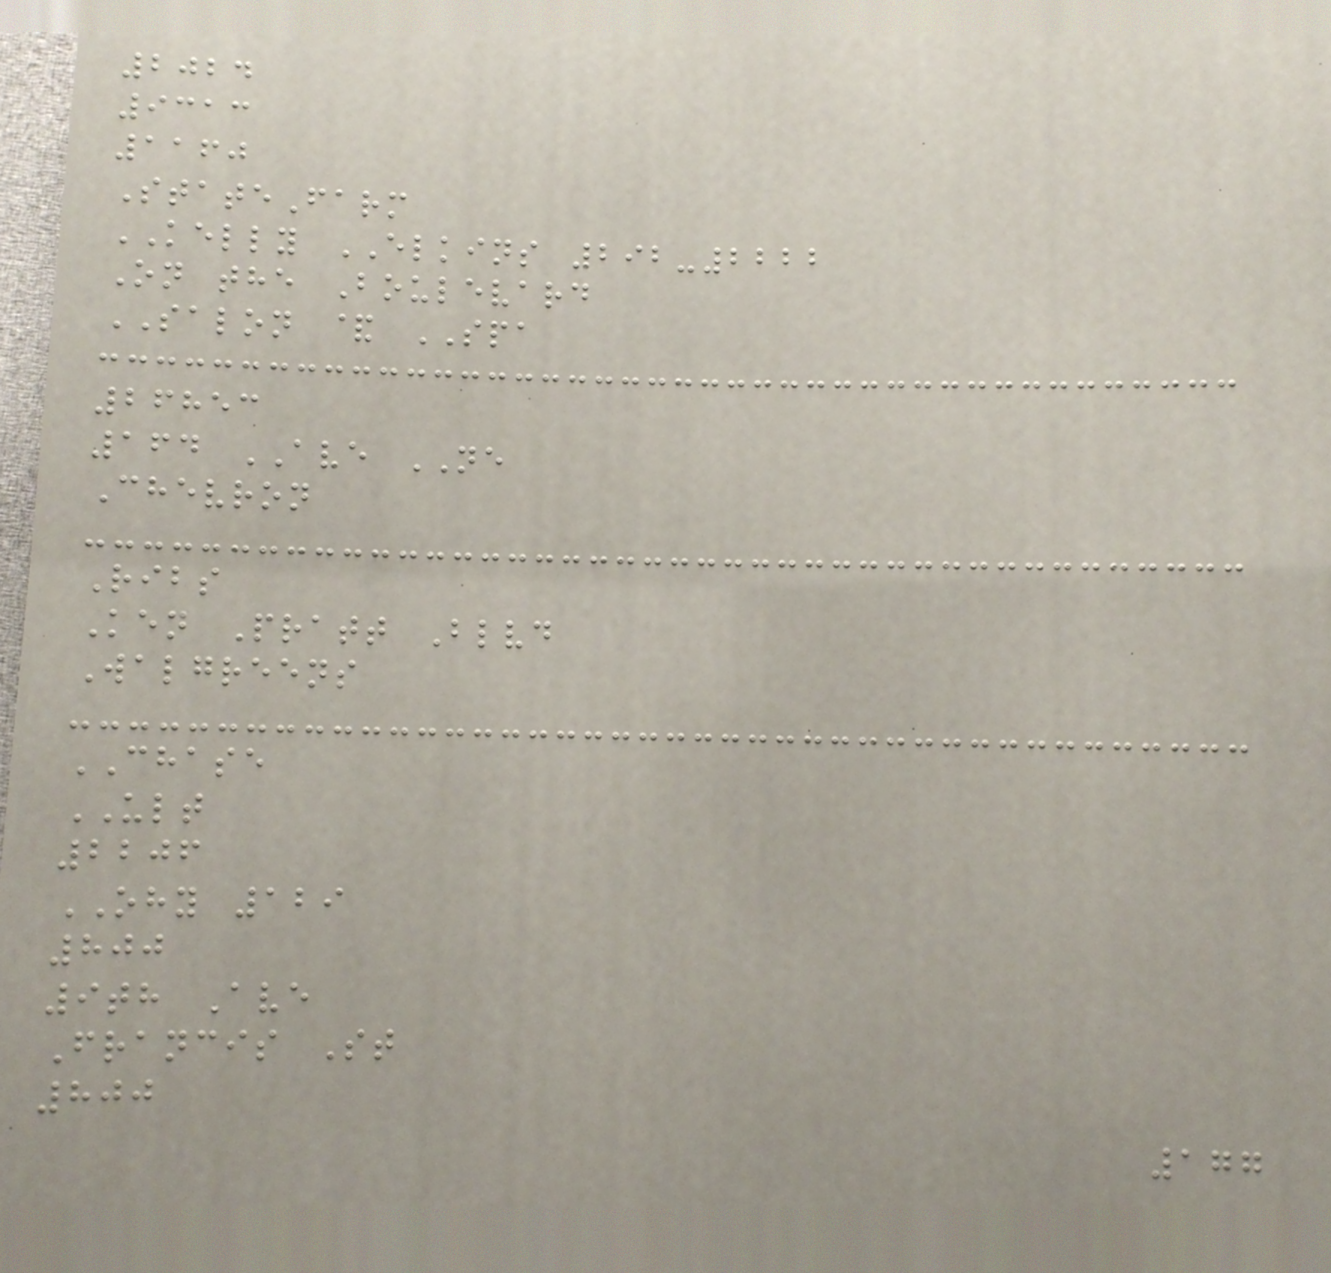2024
9313
1160
StateFarm
KELLY ELKINS 292-2222
On the Boulevard
SALON & SPA
26853
164 AVE NE
Chevron
Ribs
Ken Pratt Blvd
Walgreens
CHASE
ULT
2206
OHY 129
800
9th Ave
Francis St
800
177
